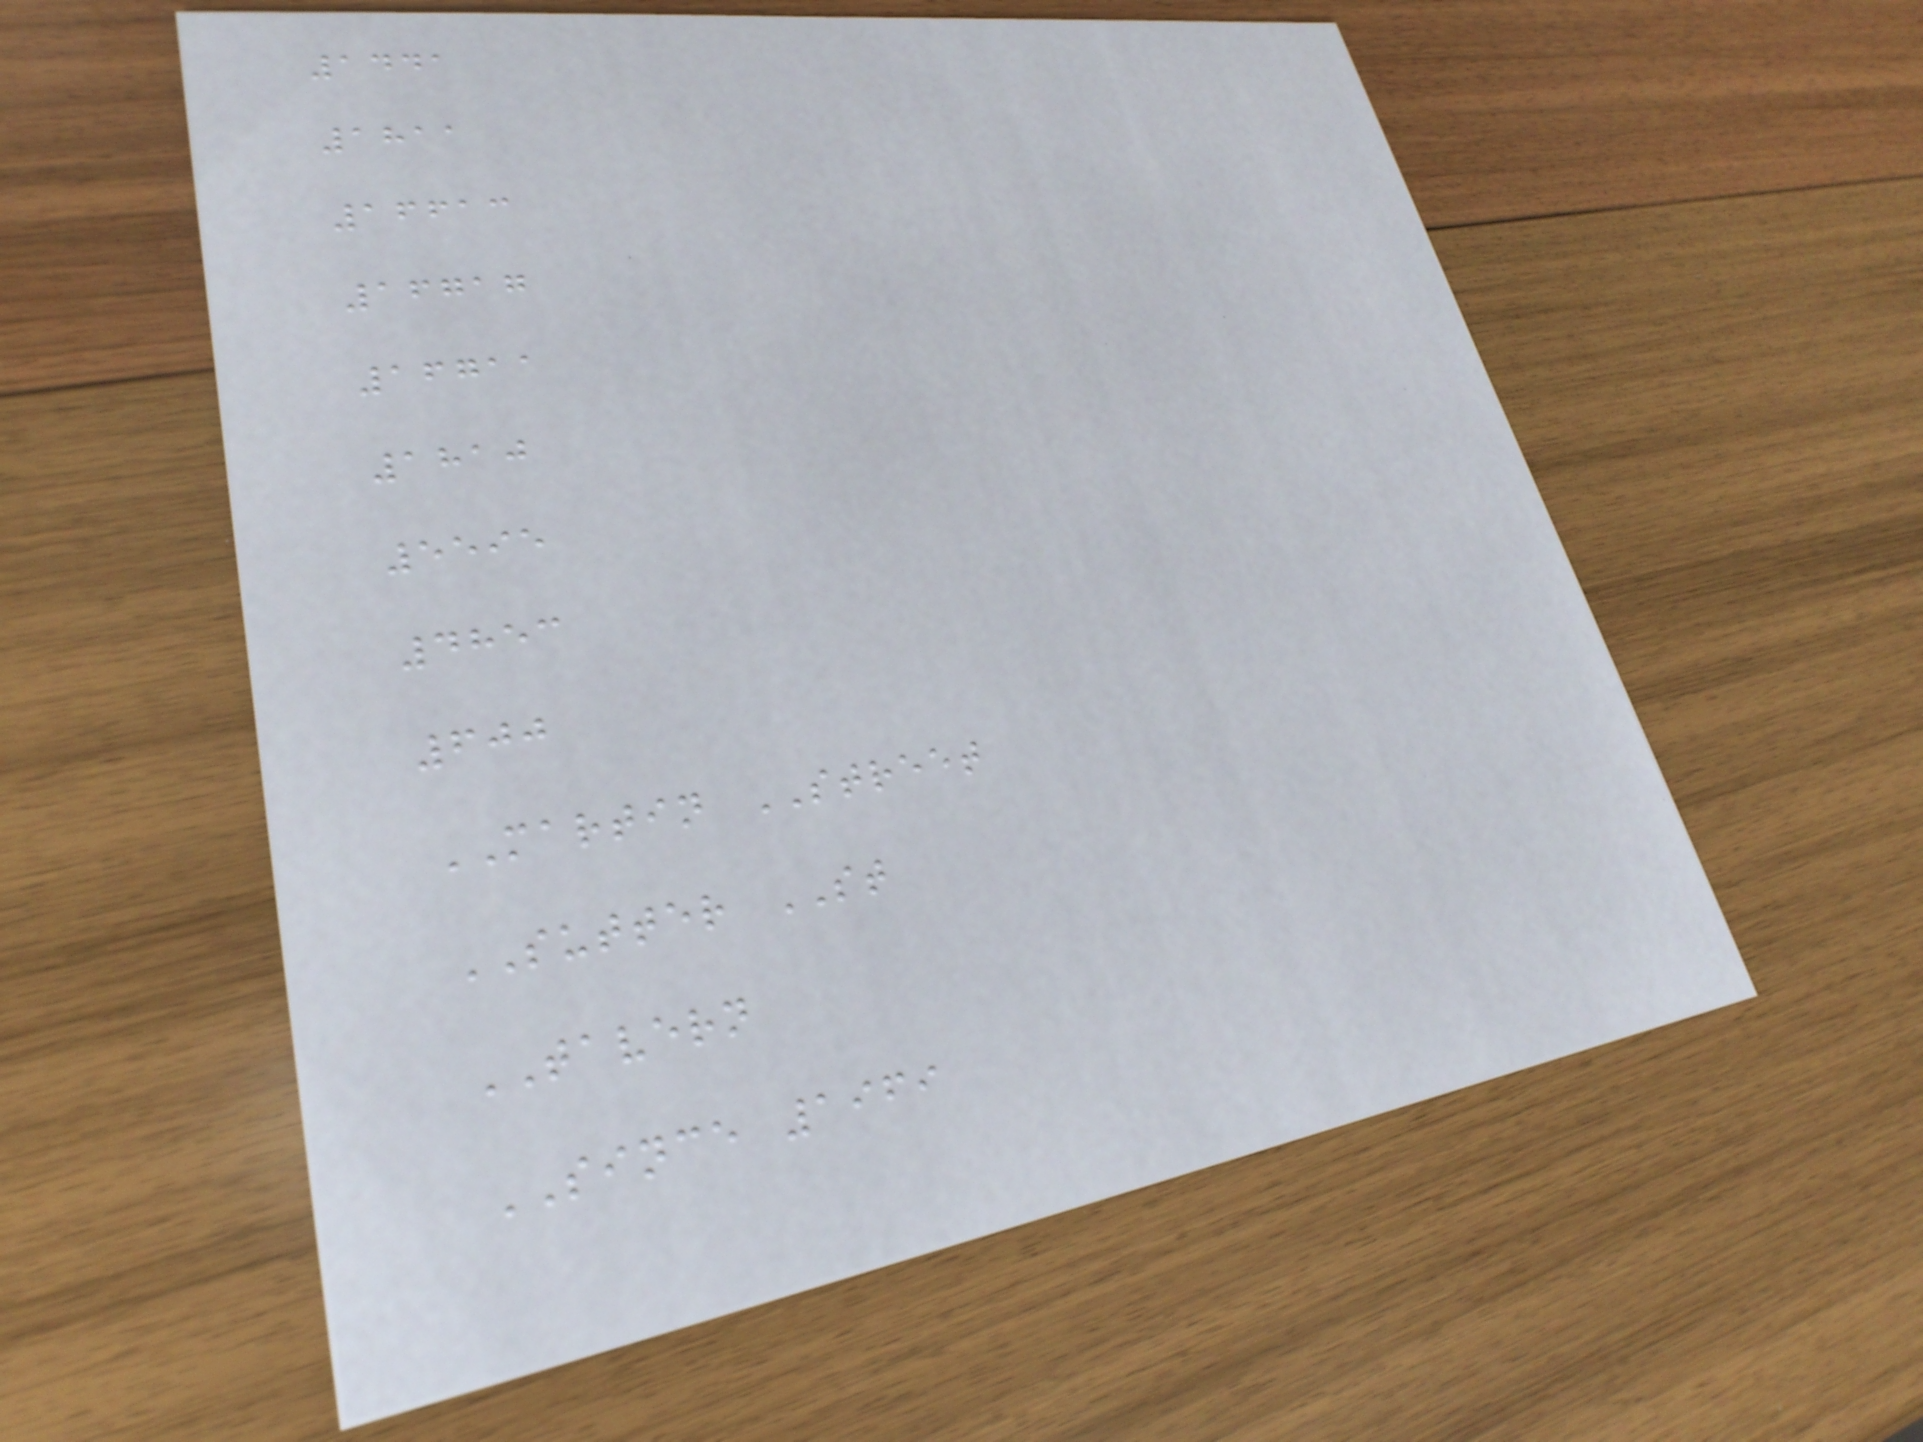1441
1811
16613
16717
16711
1810
5595
4853
600
MARTIN STREET
SUTTER ST
TAVERN
SINCE 1969
